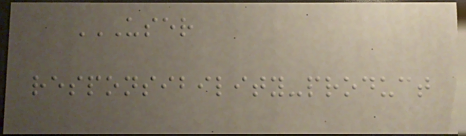USER
RESPONSIBILITY-PRODUCT
